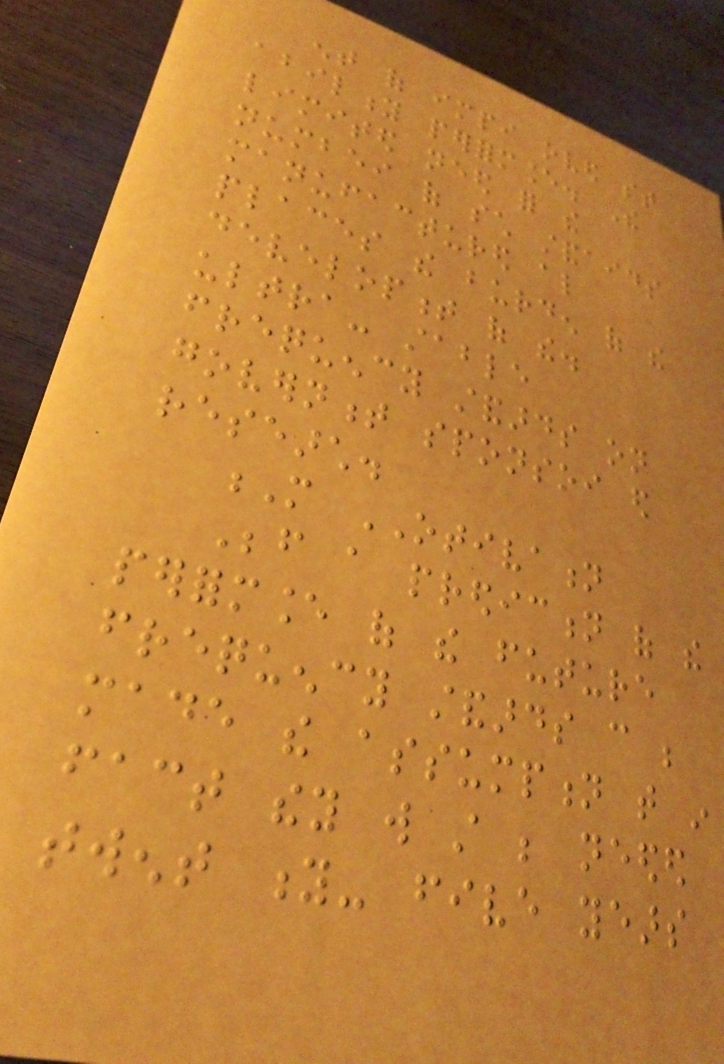ent of impi oved st
ability performance. The
limited need for the
numbei of such standaids
manufactured also
places the burden of the
development of the.
ultra- stable
frequency standards on
government sponsoi ed
research.
M OTIVATION
Before a prediction of the
performance of the future
frequency standards can be
made the assumption that in
fact they will still be needed
twent y- five years
